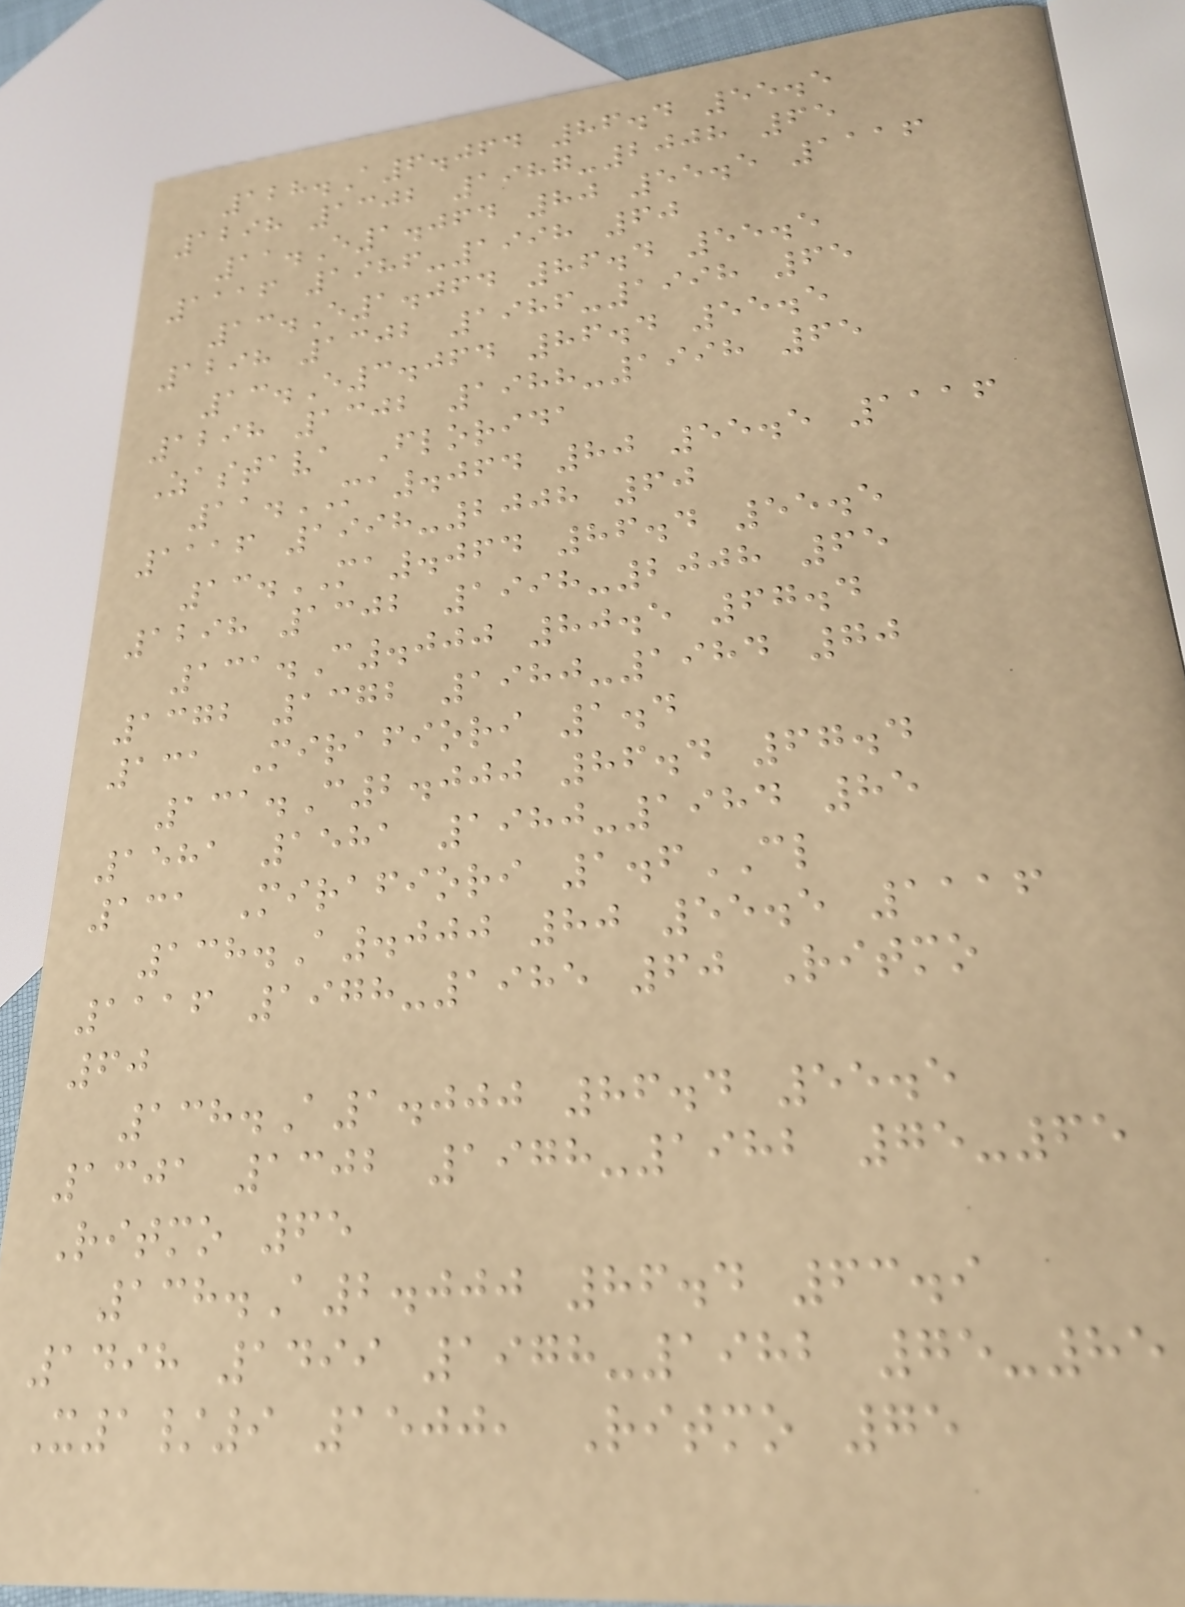128.A6.064 86.4 55.5
1298 1302 1987-2008 65
11.E1.064 80 55.5 1116
1116 1986-1998 60
13.E1.064 86.4 55.5
1298 1302 1986-1998 65
13.E3.064 86.4 55.5
1298 1302 1988-1998 65
Zastava Florida
11.MA.064 80 55.5 1116
1116 1998-2008 60
13.MA.064 86.4 55.5
1298 1302 1998-2008 65
131.C.000 80.5 67.4
1372 1372 1980-1984 70
131 Mirafiori 1.4
131.C2.000 86.4 67.4
1581 1581 1980-1984 85
131 Mirafiori 1.6CL
138.A.000 80 55.5 1116
1116 1978-1985 60 Ritmo
60
138.A1.000 86.4 55.5
1301 1302 1978-1982 75-65
Ritmo 65
138.A2.000 86.4 63.9
1498 1499 1978-1982 75-85
X1/9 1500, Ritmo 75
